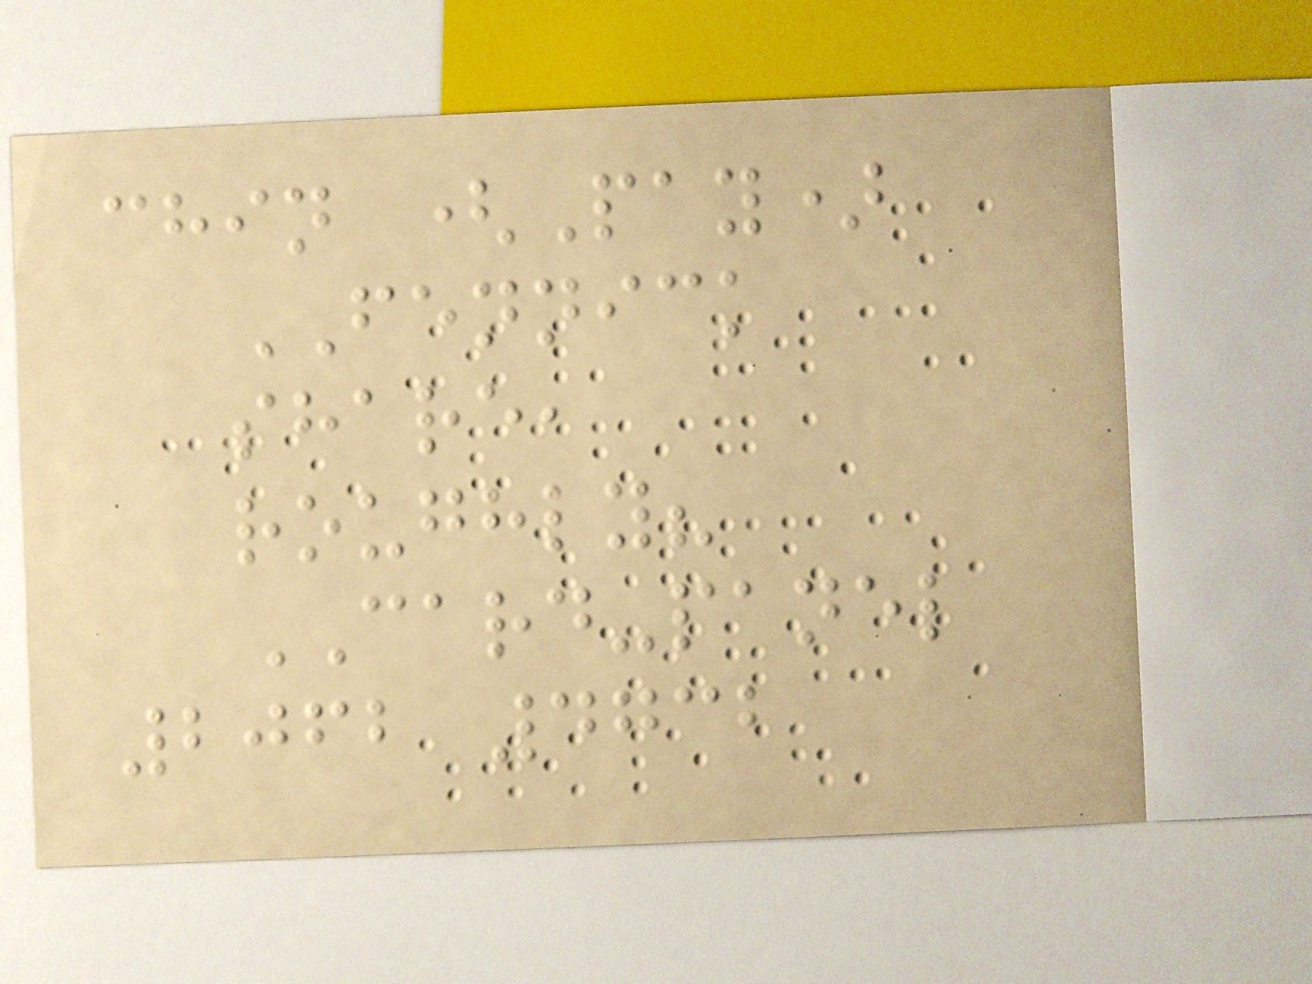chin (Pay)
FENNICK
share,
roughly?
CARD-panel
2062 4732
